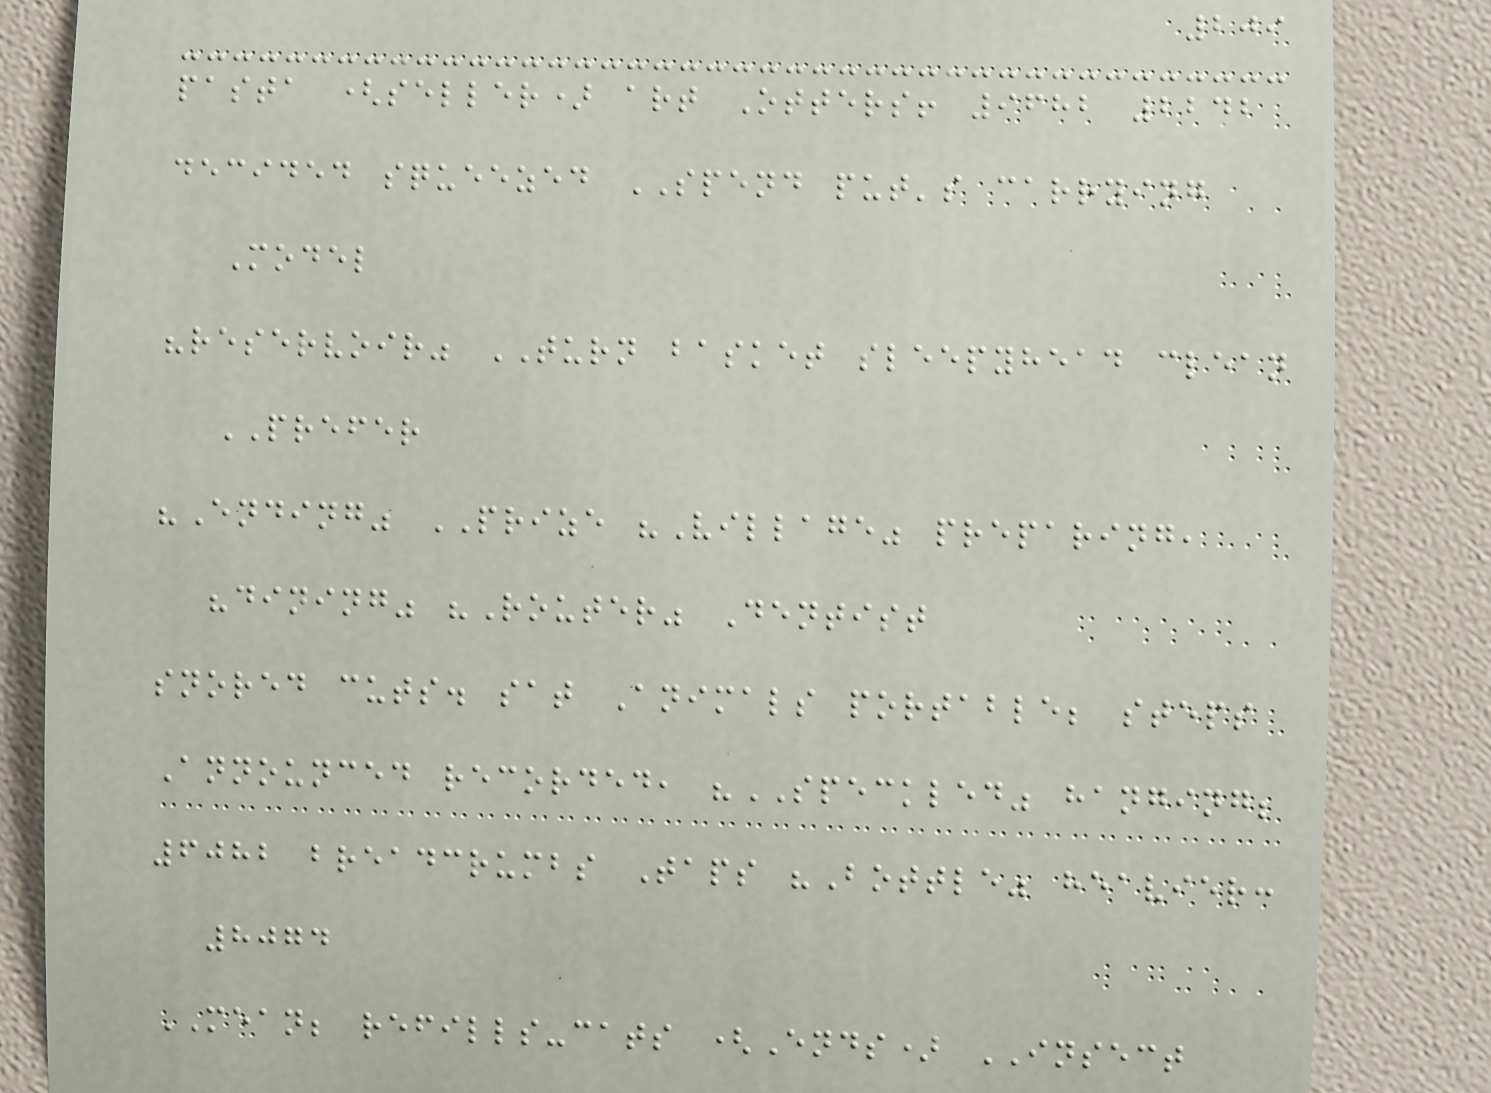209
pasta (seller) art Otters! 9682 2242
decided squeezed SPEND put's carrying
Model
"reservoir" TURN basket sleepyhead clean
PREFER
"Ending" PRIZE "Village" preparing,
"dining" "Router" Dentist
snored cuts. sat Animals portable; steps
Announced recorded, "SPECKLED" hanging;
6082 breadcrumbs Taps "Bottle" heavier:
8074
MEAN; refills-cats (Ends) INSECT
